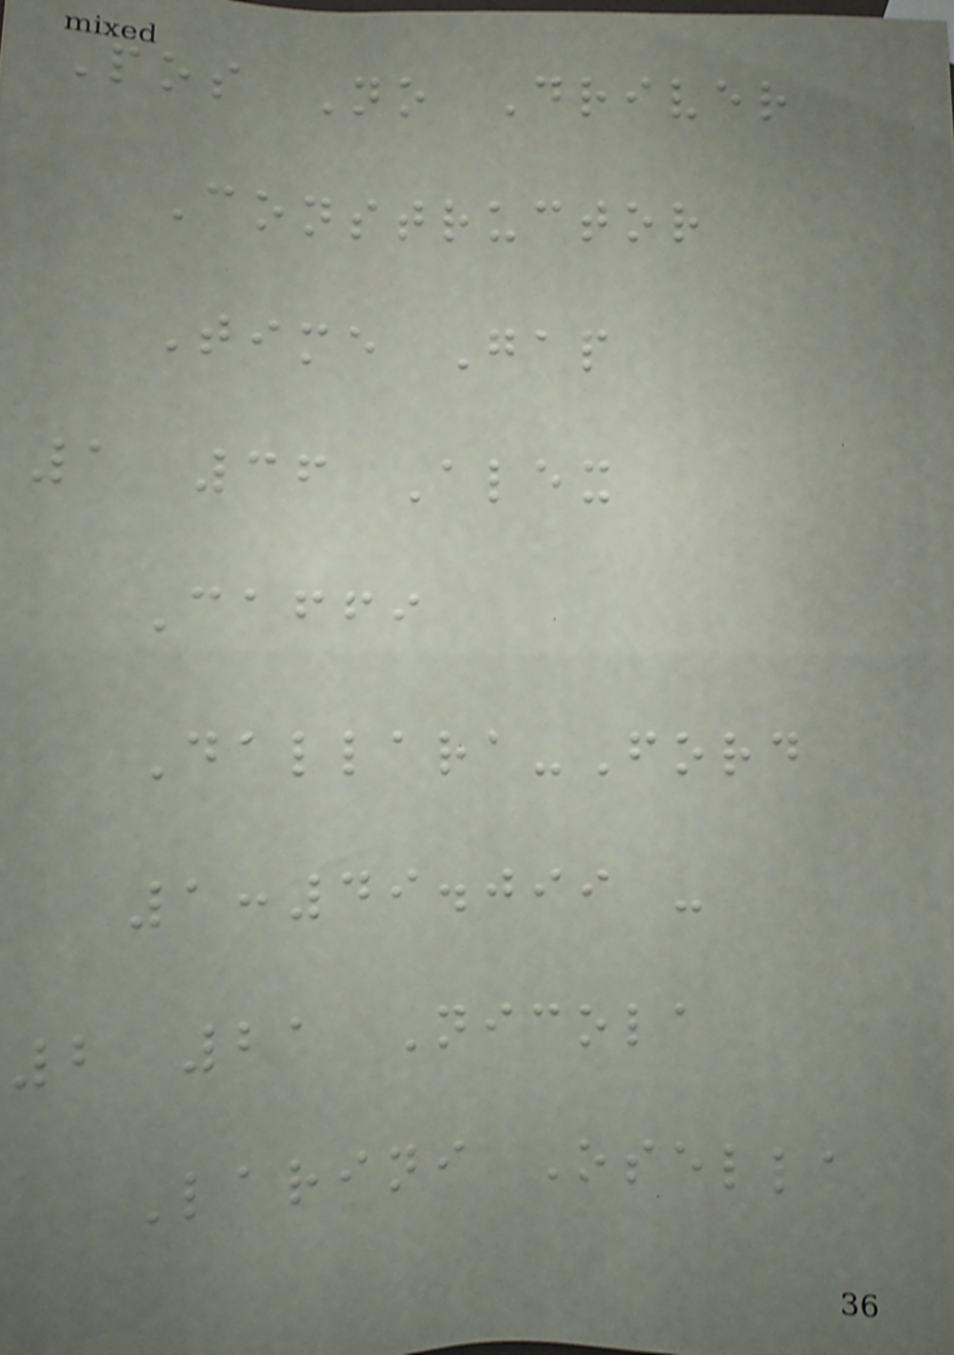Pos No Driver
Constructor
Time Gap
1 36 Alex
Caffi
Dallara-Ford
1:49.099 -
2 21 Nicola
Larini Osella
